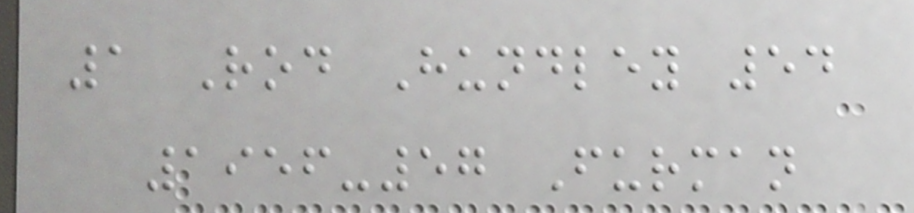1 Rod Hundley 54
1956-57 Furman
